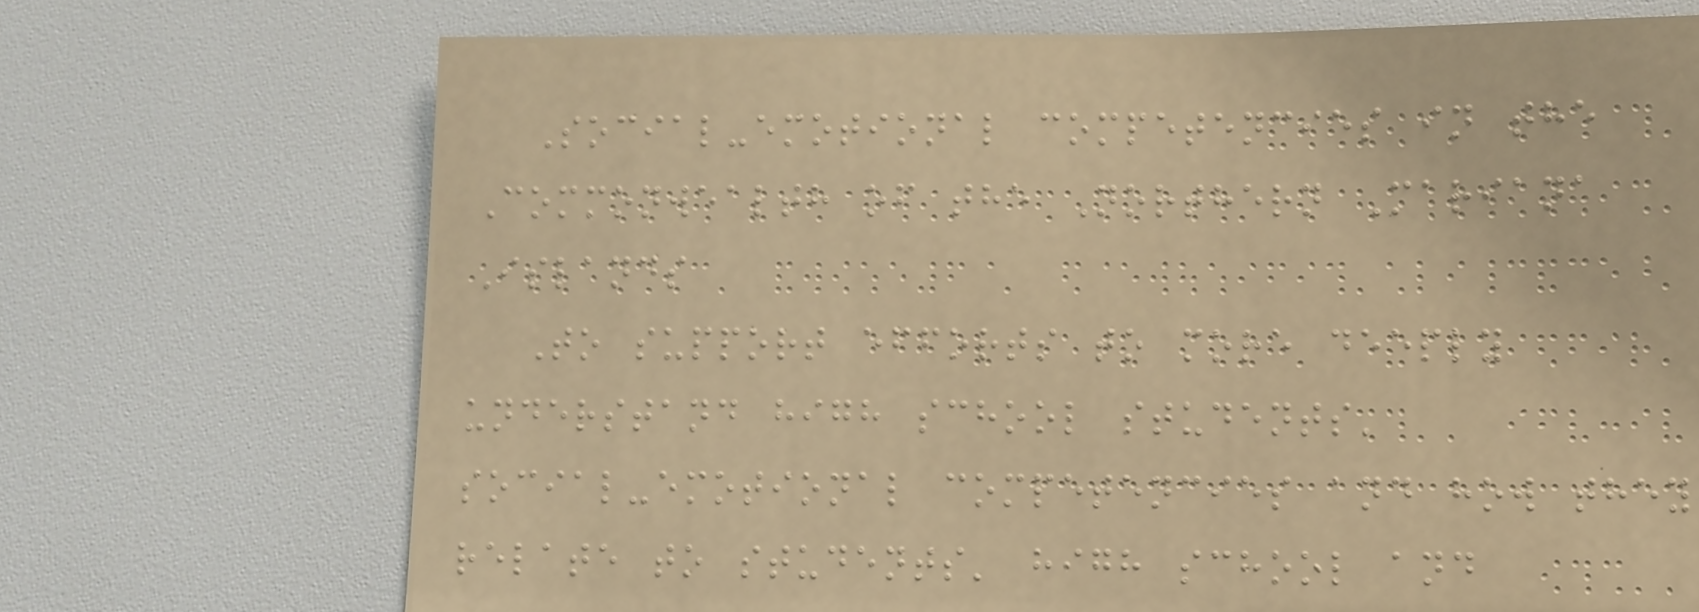Social-emotional competencies in the
Commonwealth of the Northern Mariana
Islands
To support efforts to more deeply
understand high school students'
social-emotional competencies and how they
relate to students' high school and
